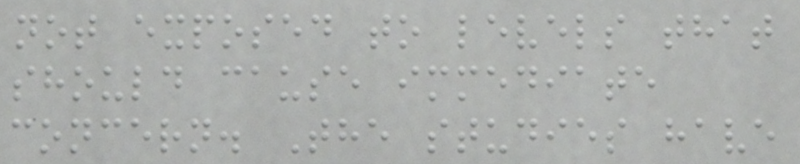not exposed to levels that
should cause immediate
concern. The studies have
